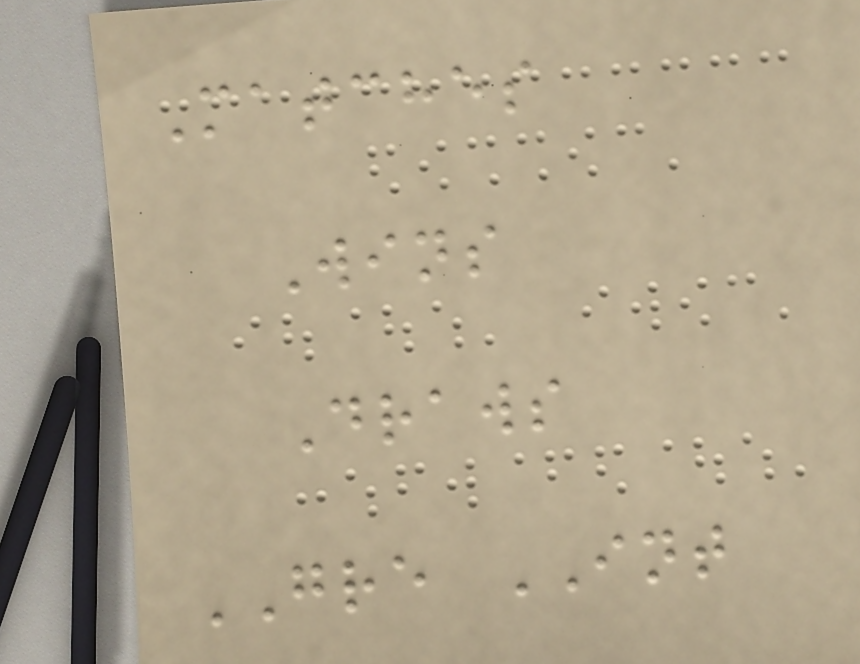Matches
Wins
Draws
GRE INT
